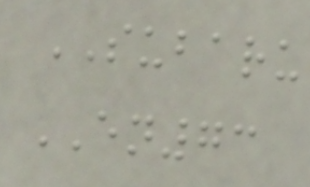SUBARU
EN73
